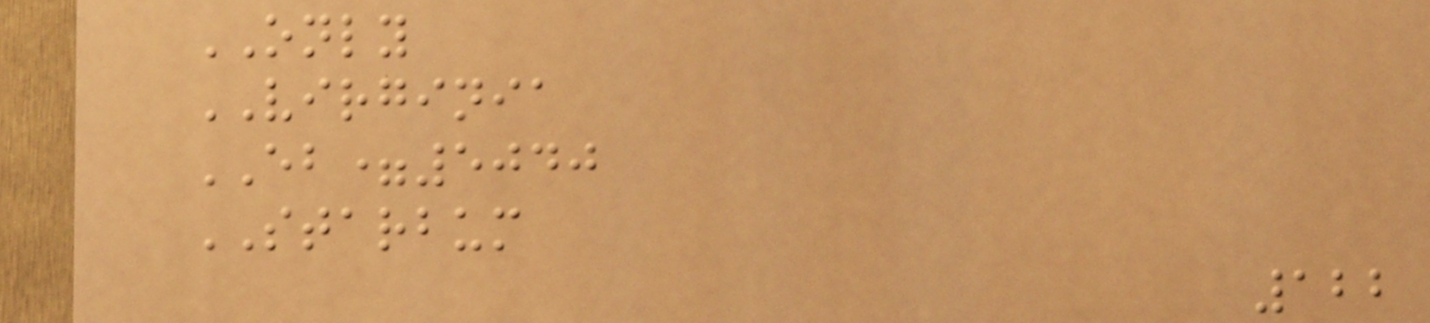ONLY
VIRGINIA
EB=5040
STARBUM
122
